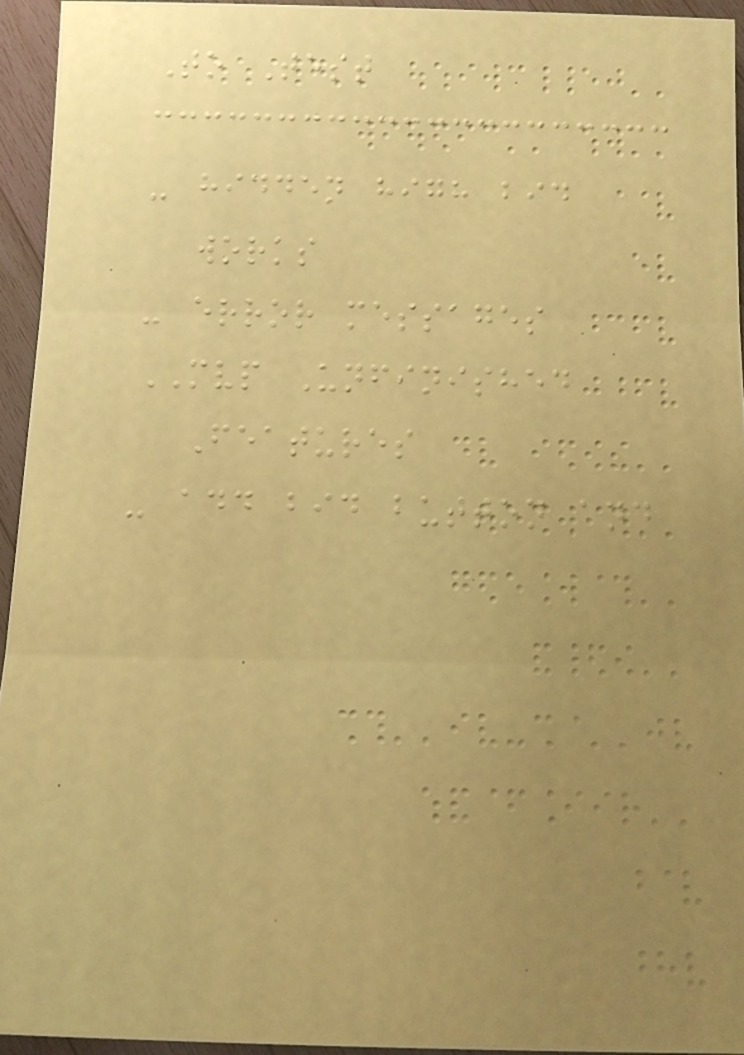To Test
- hidden high bid
works
- error messages
MVP Unfinished
Features
- add bid button and
